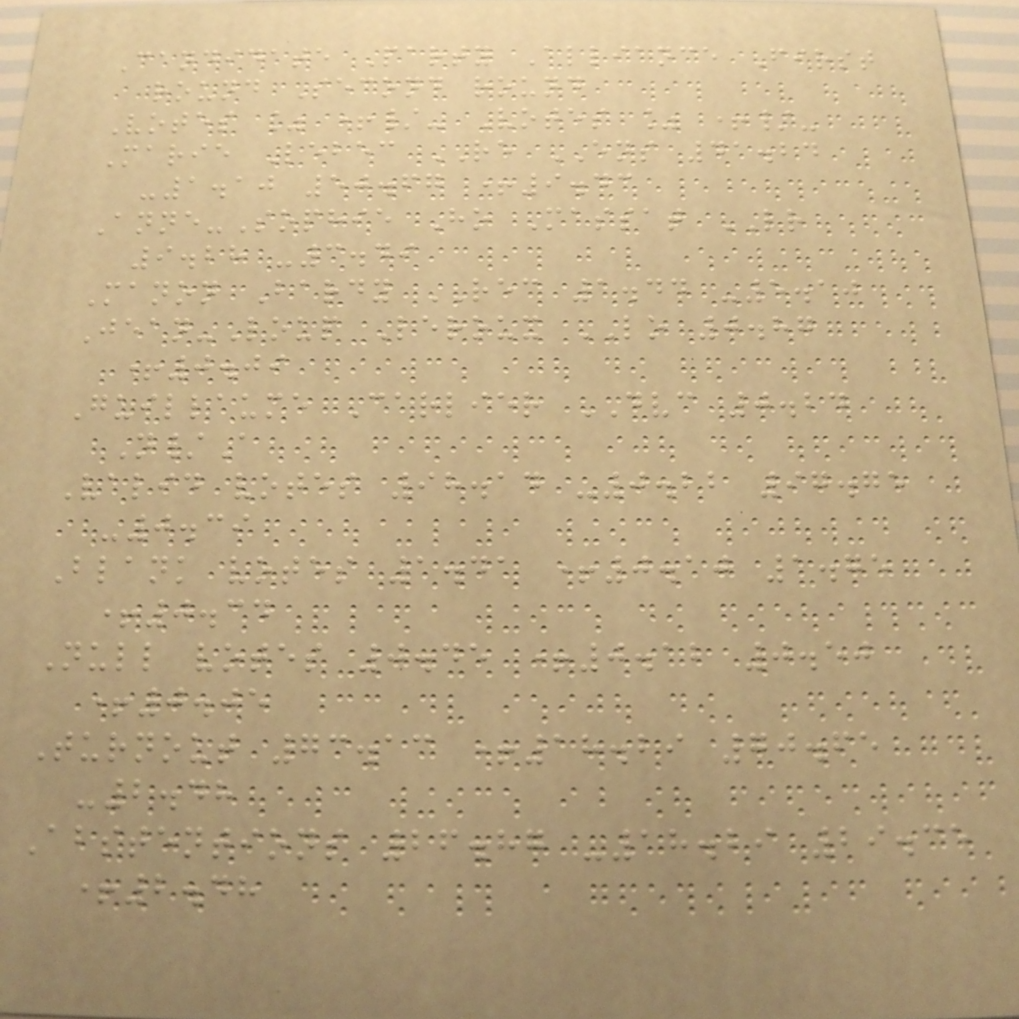Candidate Party Alliance First
round Second round
Votes % +/- Votes % +/-
Marie Lebec RE ENS 41.24
-1.10 50.67 +9.43
Anne-Sophie Ho Massat LR
9.28 -3.49
Manon Bardy REC 1.44 -5.10
Jean-Loup Leroux LO 0.87
+0.09
Guillaume Carlier DVC 0.24
N/A
Valid votes 98.14 -0.22 97.75
-0.39
Blank votes 1.41 +0.10 1.75
+0.34
Null votes 0.45 +0.12 0.50
+0.05
Turnout 73.13 +18.29 70.65
-2.48
Abstentions 26.87 -18.29 29.35
+2.48
